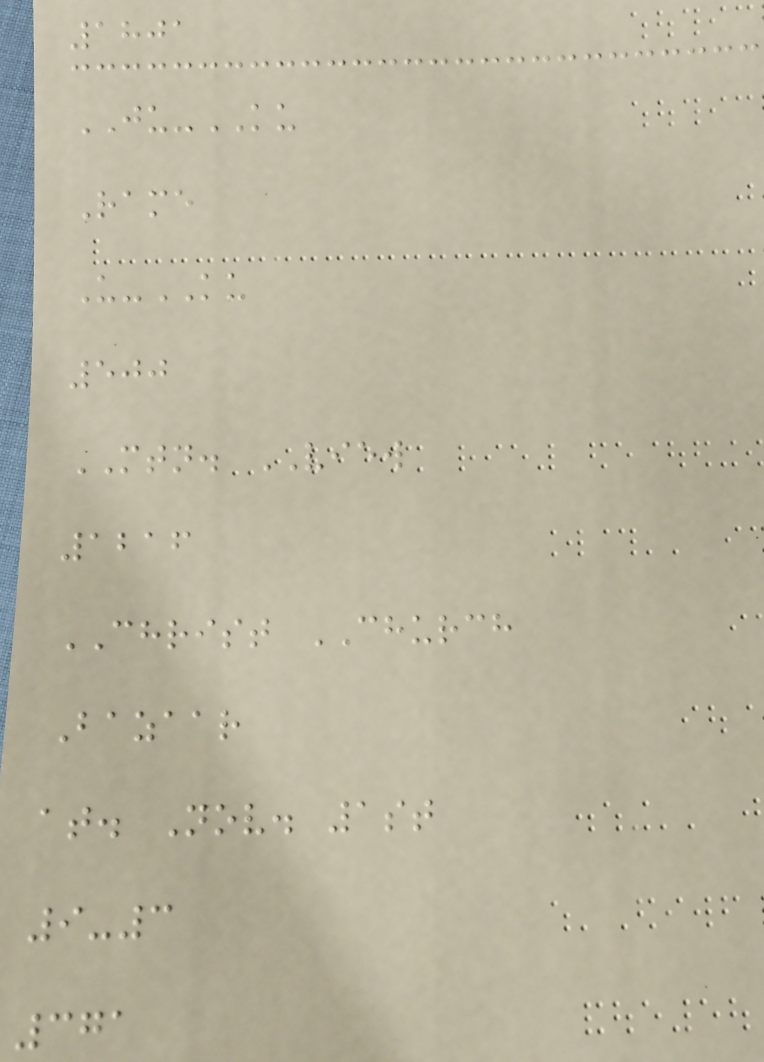1801
JU-KU
Rame
U-KU
500
MTN. VIEW
1216
CHRIST CHURCH
Bazaar
at. Nov. 1st
9-3
371
